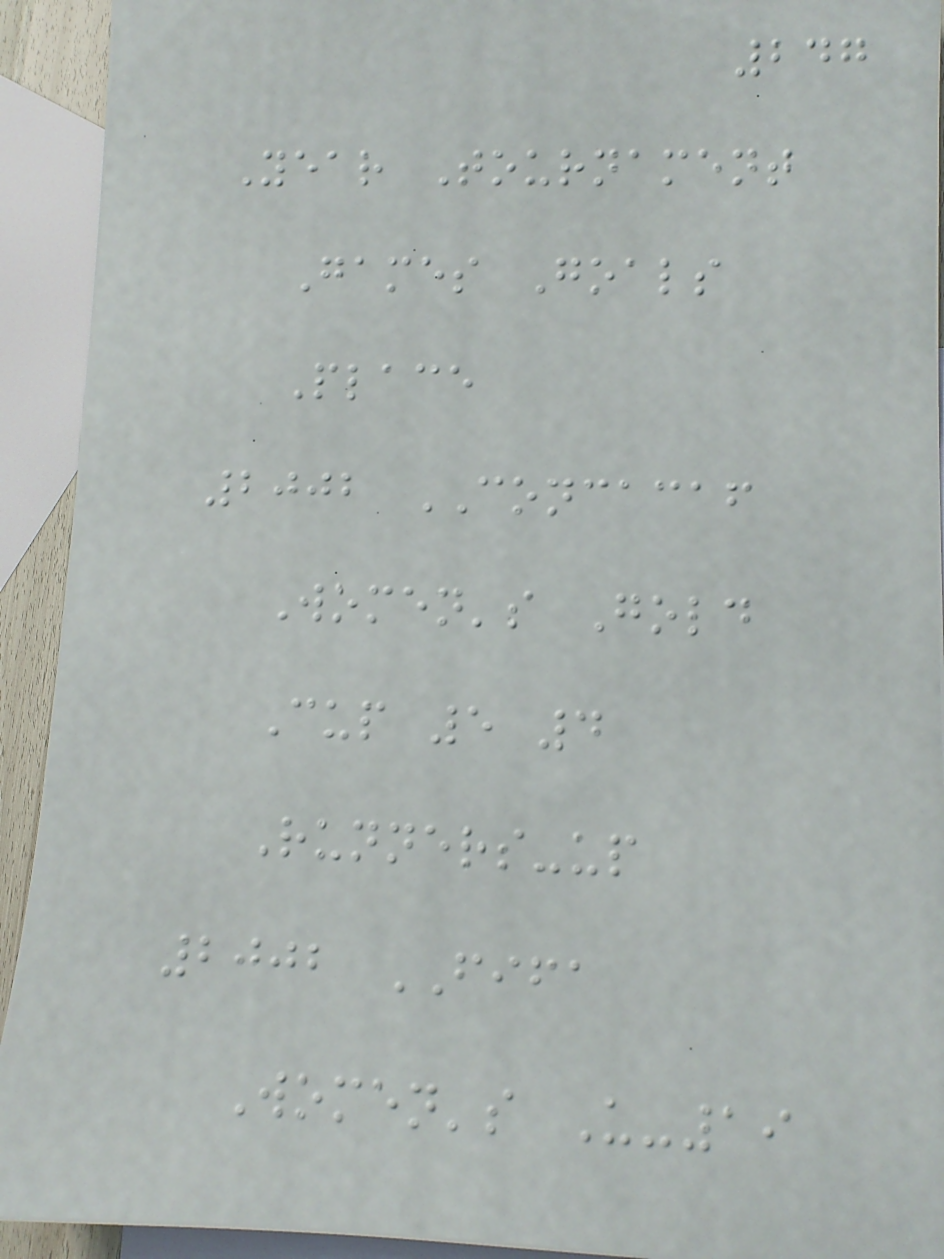247
Year Tournament
Games Goals
Place
2002 CONCACAF
Women's Gold
Cup 5 4
Runners-up
2002 FIFA
Women's U-19
